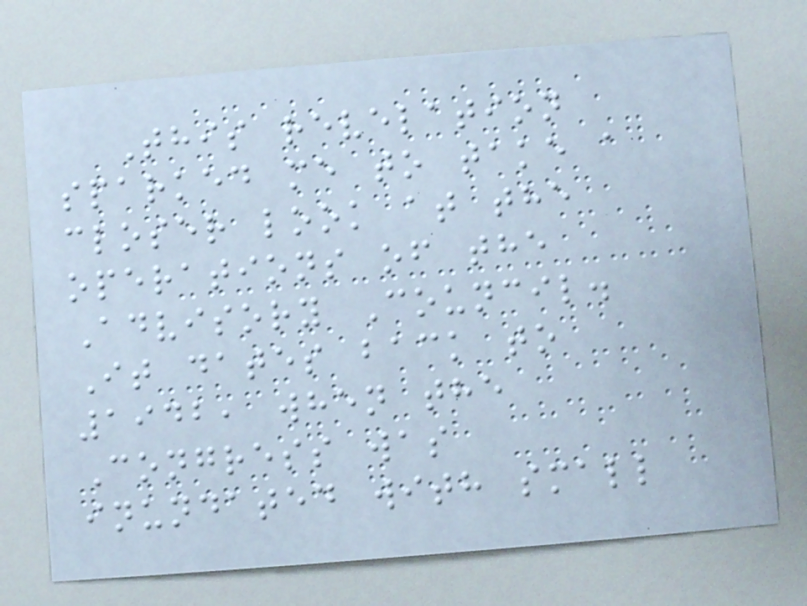This revelation
sparked me to take a
closer look at the
operations of the
Advisory Council.
It dates back to
1942, when the
Congress was
inundated with small
